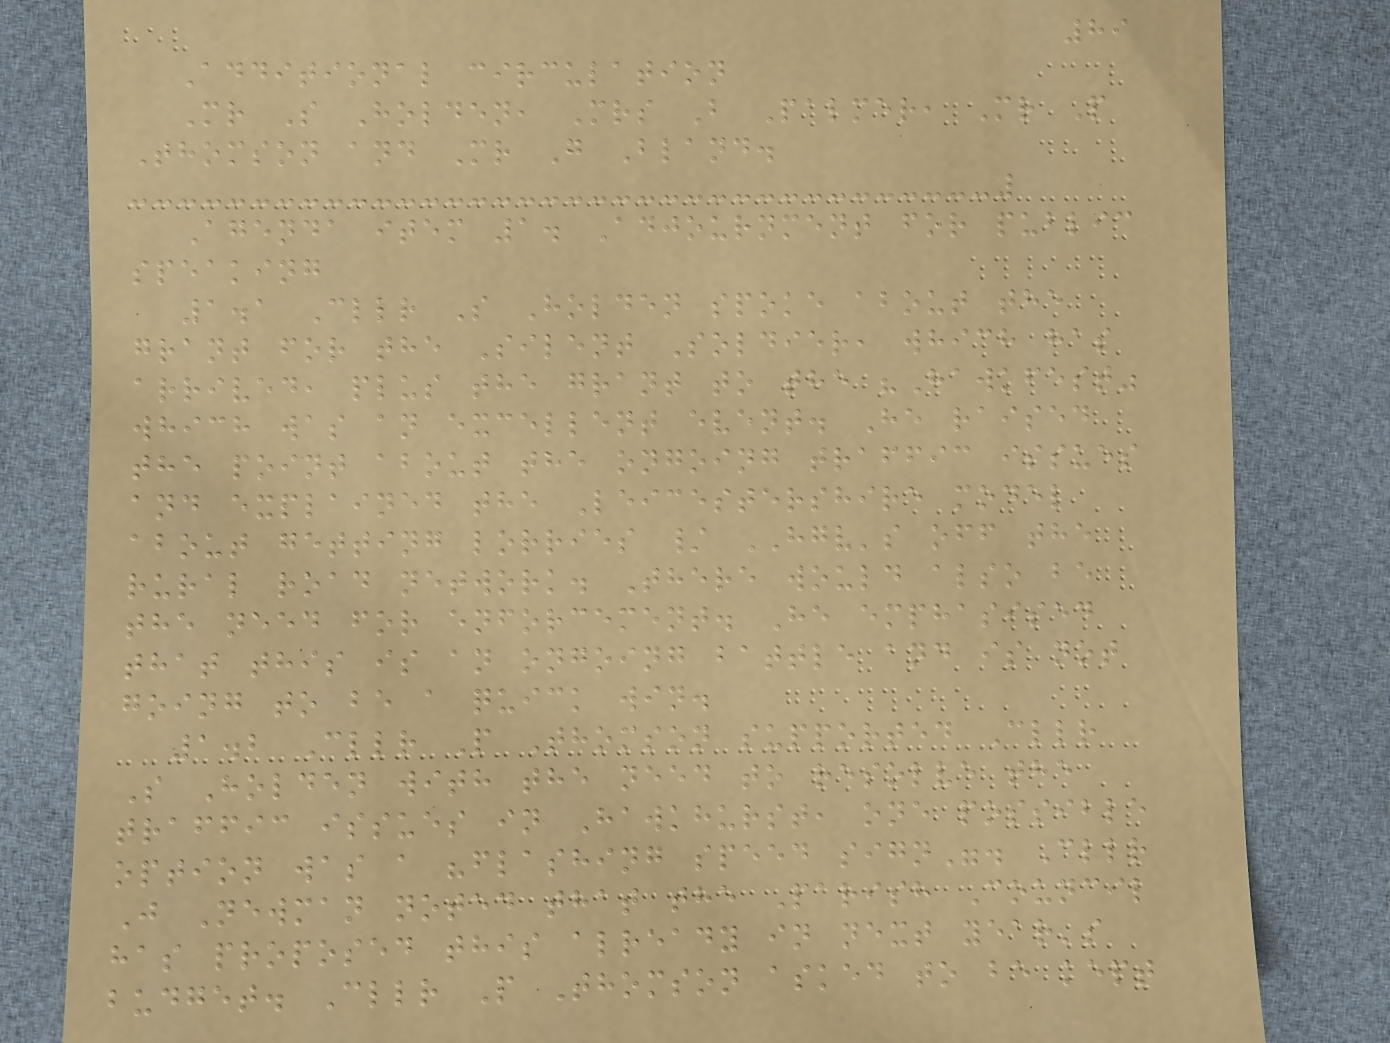89
Additional circulation
Mr S Holden, Mrs B Palmer, Mr P
Thomson and Mr G Bland.
Agenda item 1. Adjournment for public
speaking
1.1 Cllr S Holden spoke about the
grant for the Silent Soldier, which has
arrived, plus the grant to the "Hawkfest"
which was an excellent event. He raised
the point about the ongoing traffic issues
and explained the Leicestershire model
about getting lorries / HGV's off the
rural road network. There would also be
the need for enforcement. He emphasised
that this is an ongoing battle and is not
going to be a quick win.
1.2 Cllr P Thomson supported Cllr
S Holden with the need to resolve the
traffic issues in Hawkhurst, one possible
option was a "flashing speed sign". Cllr
J Newman noted that the Parish Council
has proposed this already in next year's
budget. Cllr P Thomson asked to be kept
